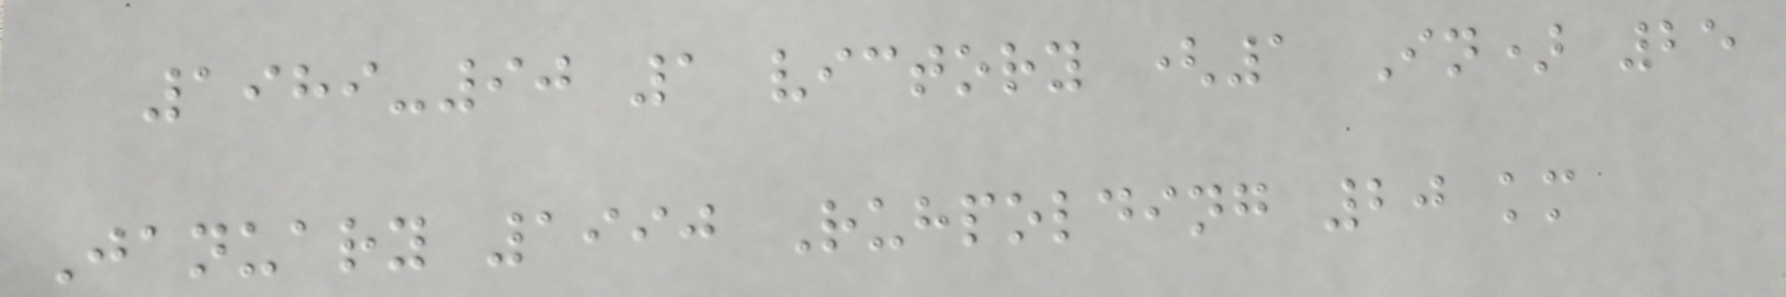1989-90 1 victory (1 In) 25
January 1990 Ruhpolding 20 km
